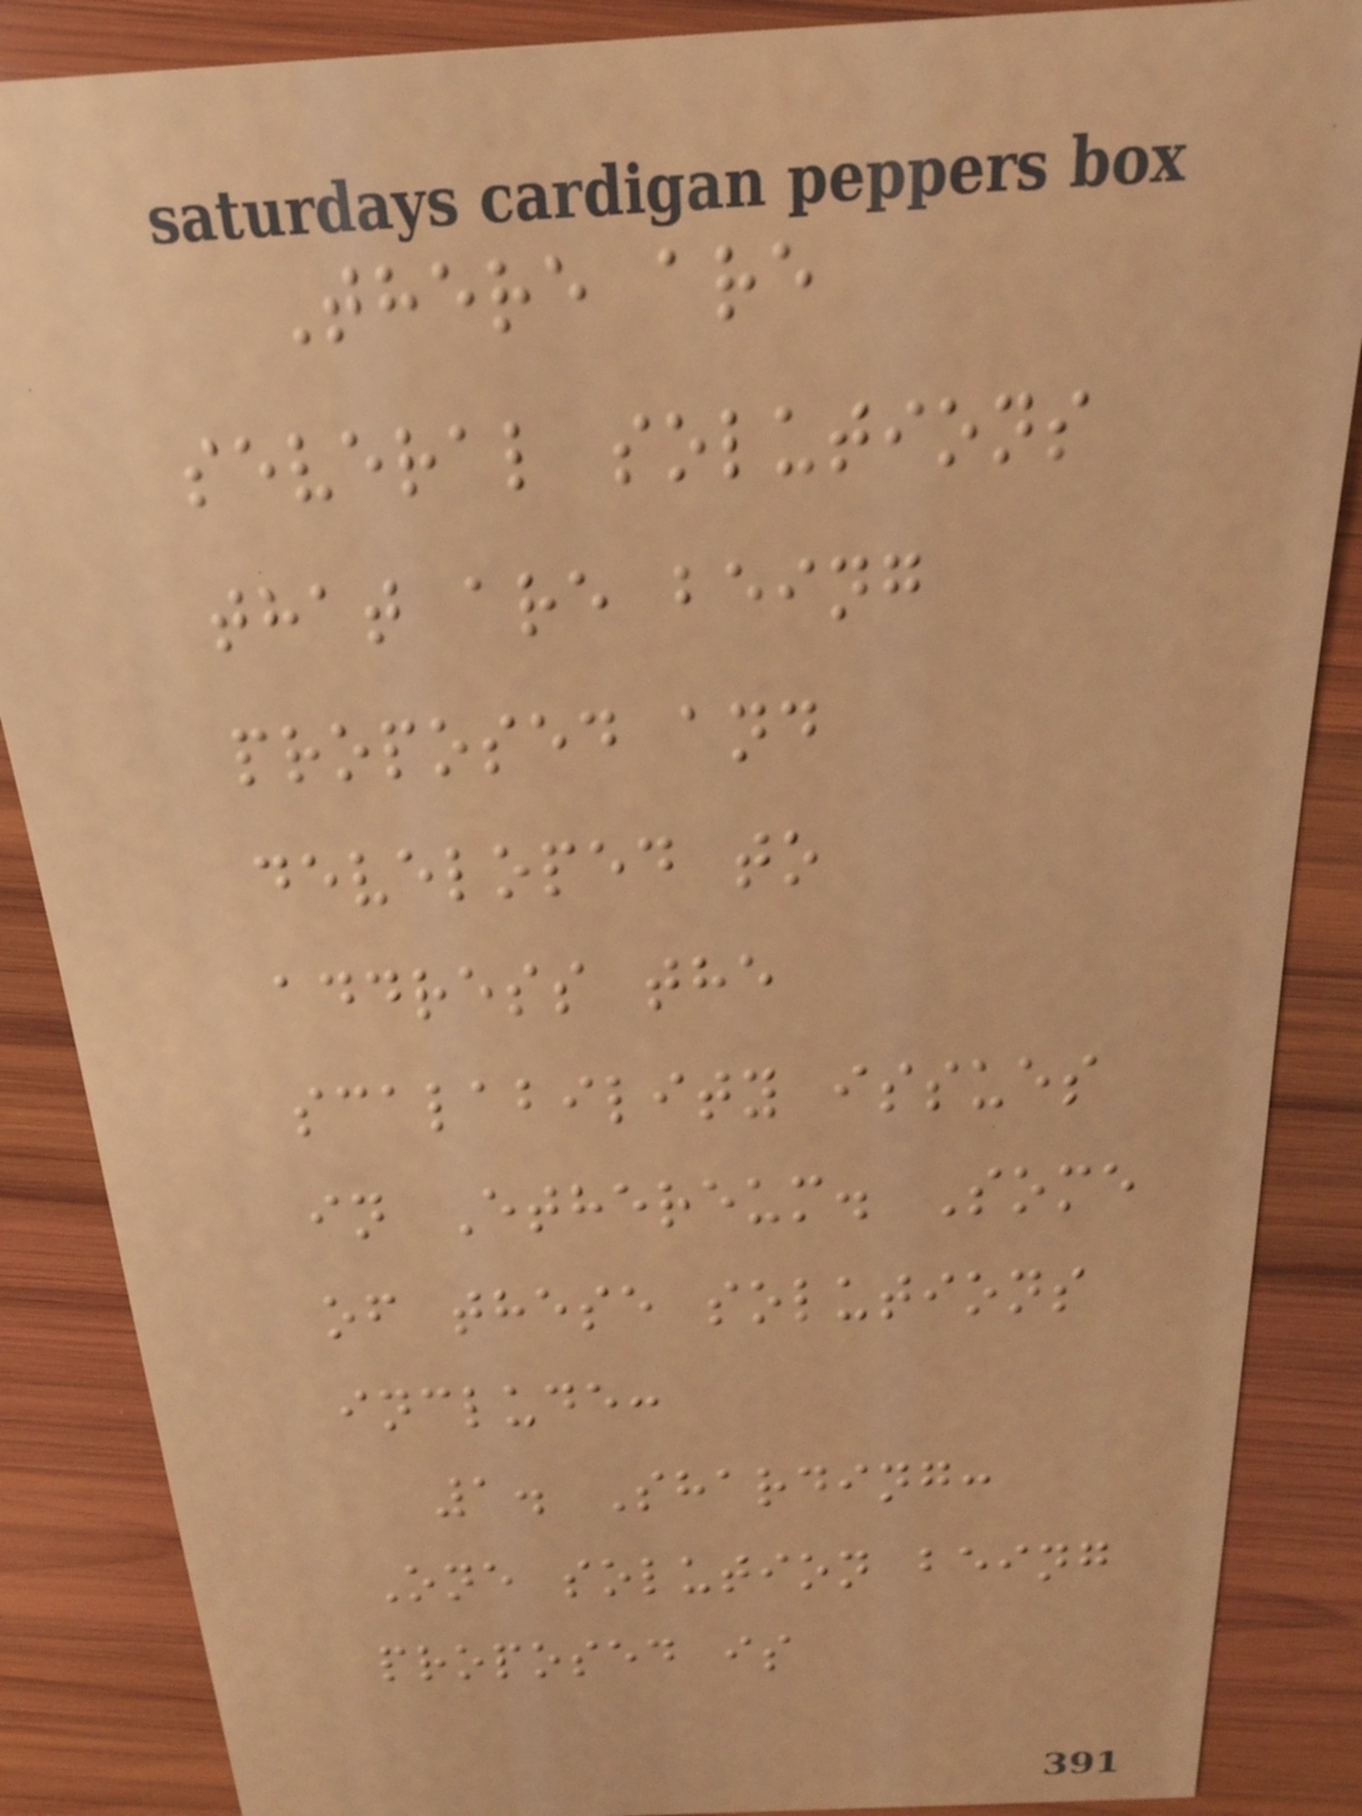There are
several solutions
that are being
proposed and
developed to
address the
scalability issues
in Ethereum. Some
of these solutions
include:
1. Sharding:
One solution being
proposed is
